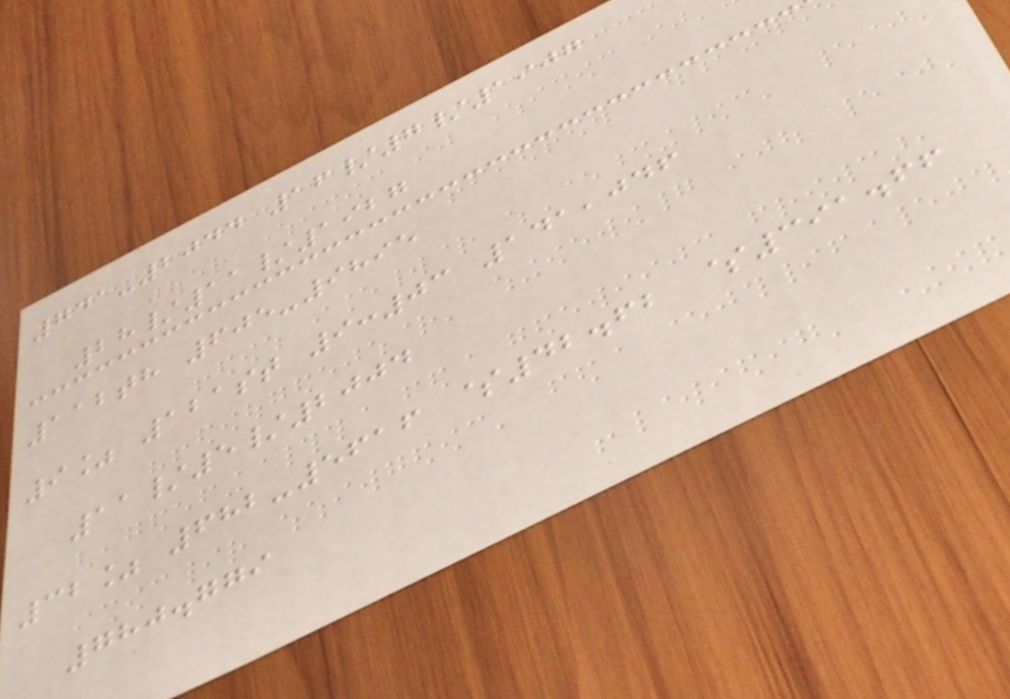741-2044 16/7/1907
28/11/1927
112th 605-9895
9% 121st 9:03 141,046
11/5/2004
32% 682-5616 $42.62 $391.66
780.779
